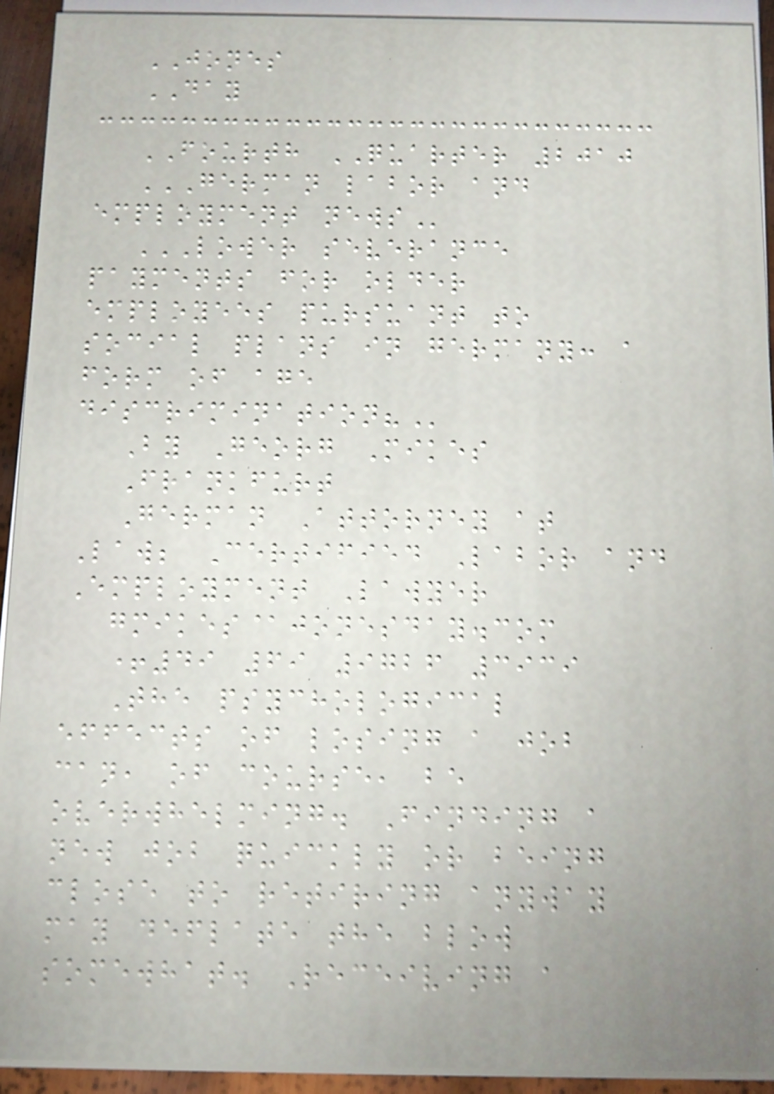JONES
DAY
FOURTH QUARTER 2010
GERMAN LABOR AND
EMPLOYMENT NEWS
LOWER SEVERANCE
PAYMENTS FOR OLDER
EMPLOYEES PURSUANT TO
SOCIAL PLANS IN GERMANY: A
FORM OF AGE
DISCRIMINATION?
By Georg Mikes
Frankfurt
German Attorney at
Law; Certified Labor and
Employment Lawyer
gmikes@jonesday.com
+49 69 9726 3939
The psychological
effects of losing a job
can, of course, be
overwhelming. Finding a
new job quickly or being
close to retiring anyway
may deflate the blow
somewhat. Receiving a
